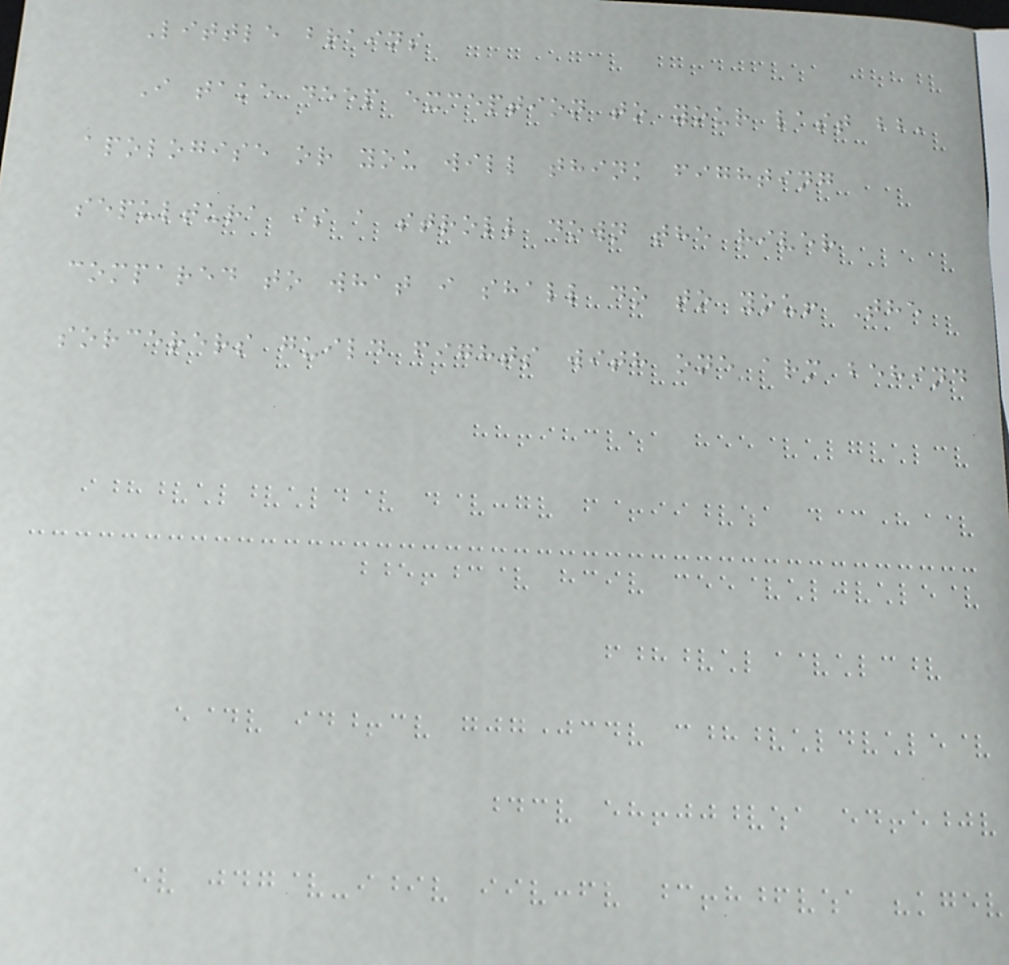Little brains
I take deep exception to your last bb,
apologise or you will think fighting
sepultura is a stroll down the river
compared to what i shall do to you! The
sorcerers guild fights with one arm behind
